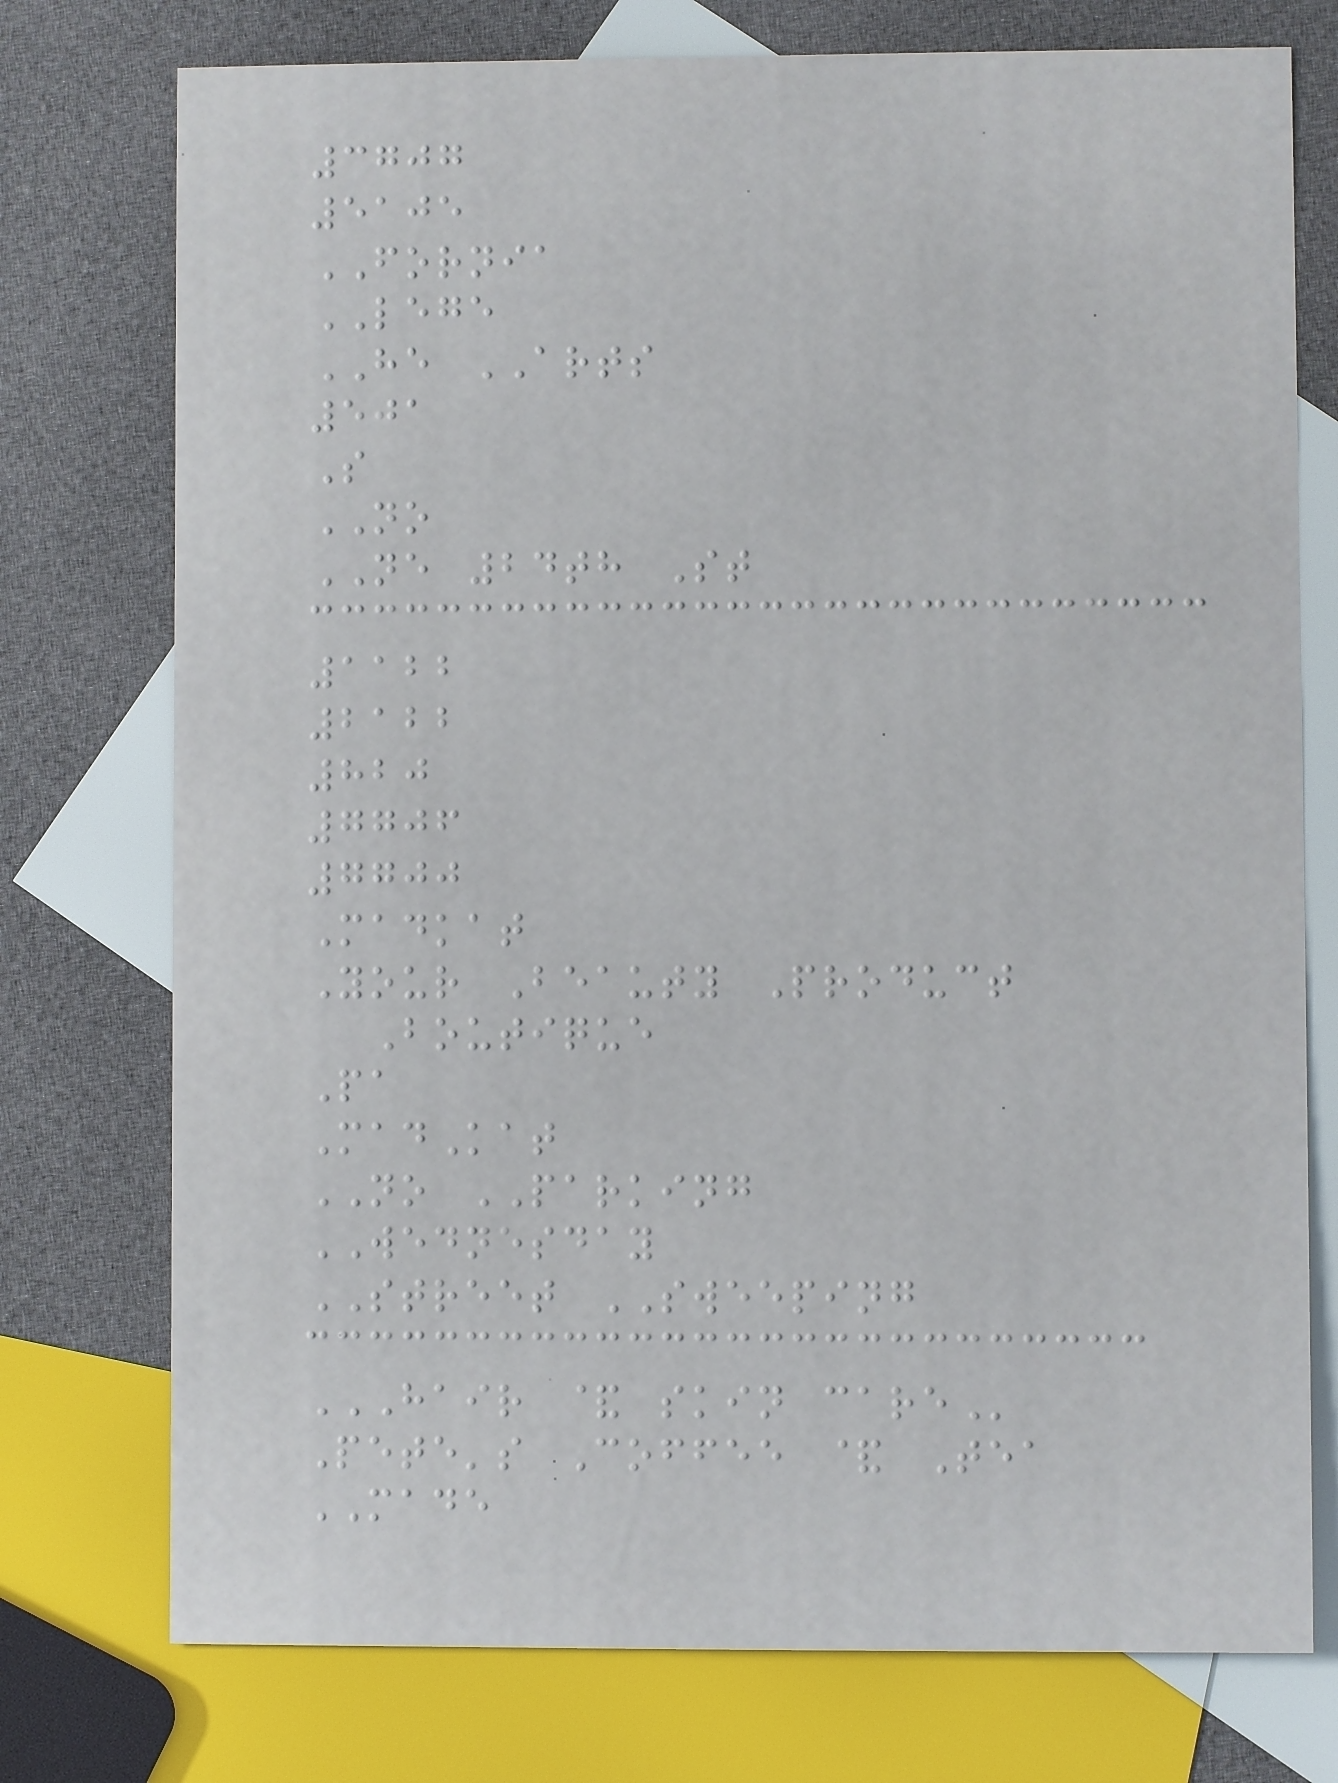3707
5105
FORNIA
LEGE
HE ARTS
501
S
NO
NE 24th St
1122
2122
820
7706
7700
Madkat
Your Beauty Product
Boutique
Pa
MadKat
NO PARKING
WEDNESDAY
STREET SWEEPING
HAIR & SKIN CARE
Pete's Coffee & Tea
MADE
